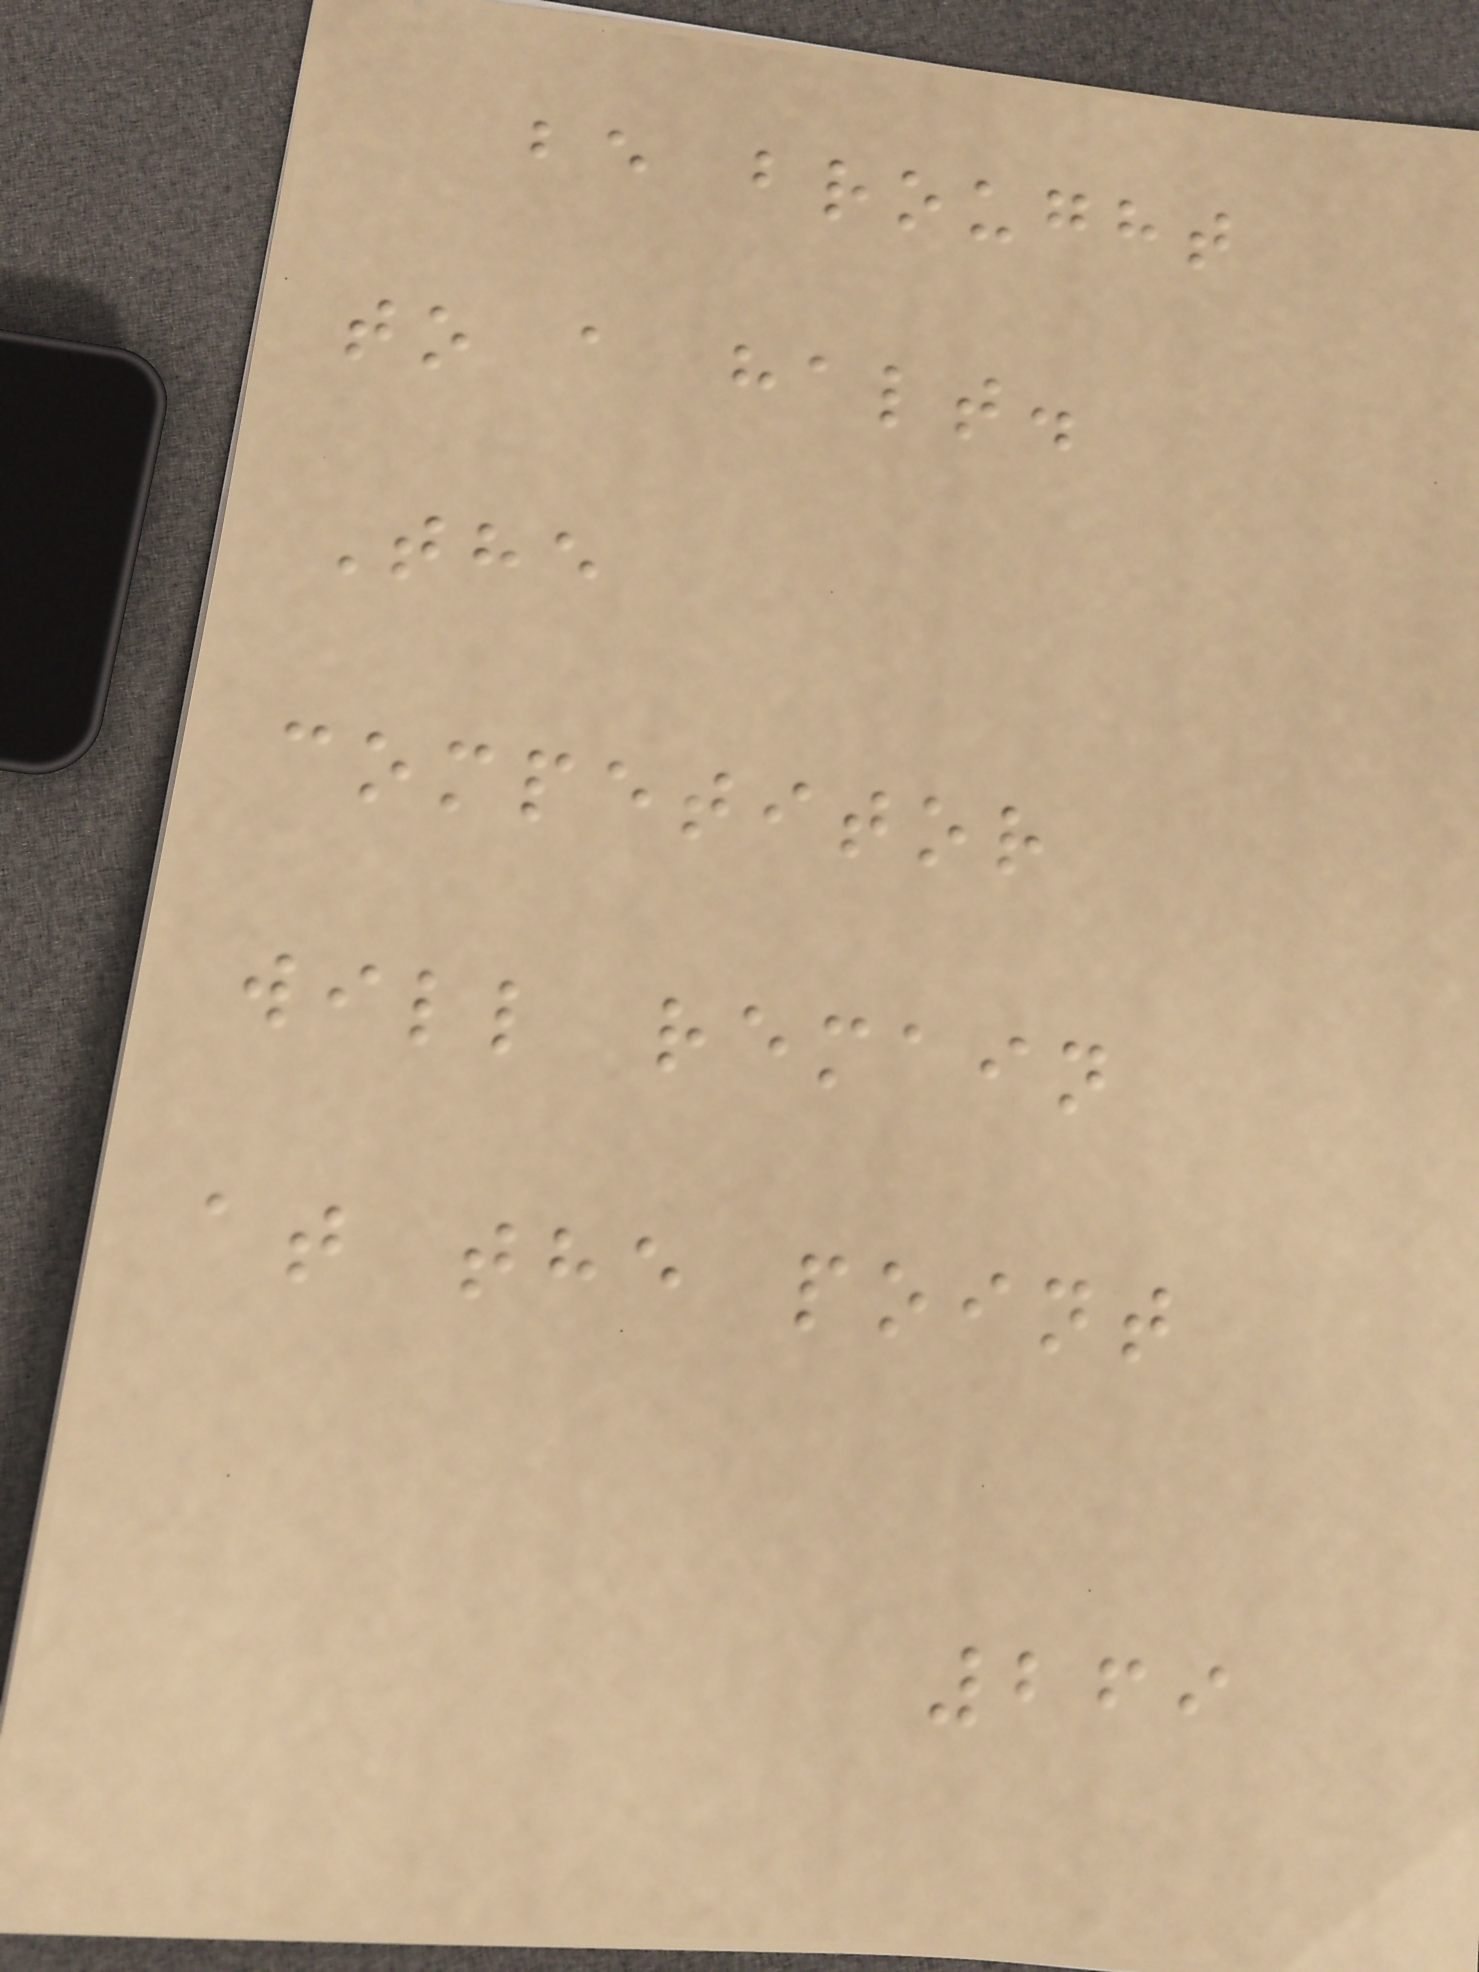be brought
to a halt.
The
competitor
will remain
at the point
269
